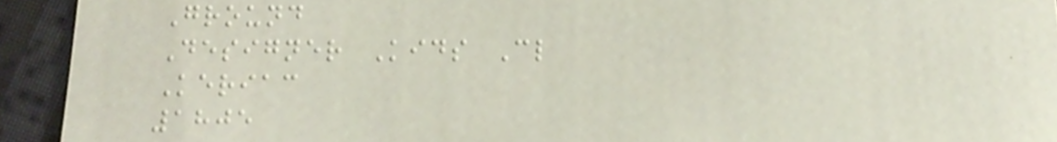Ground
Designer Kids Cl
Keriac
1805
